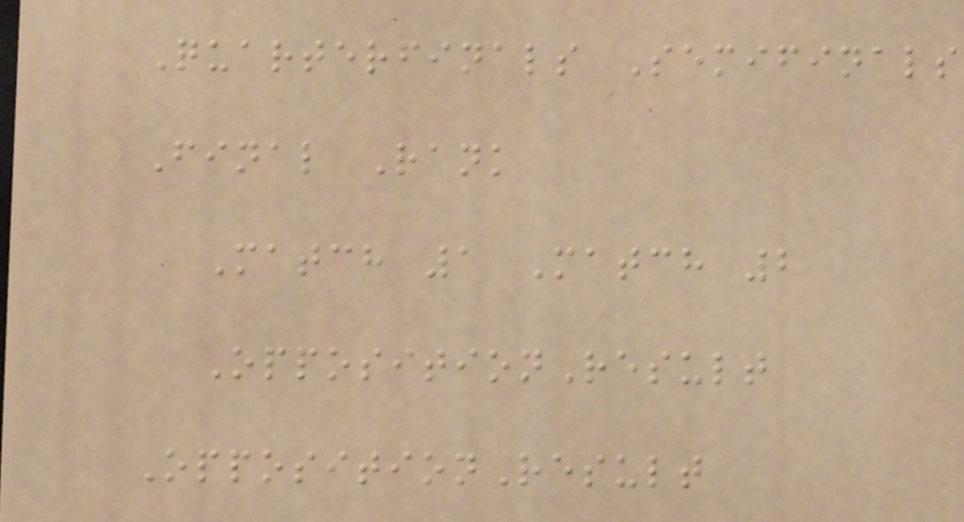Quarterfinals Semifinals
Final Rank
Match 1 Match 2
OppositionResult
OppositionResult
